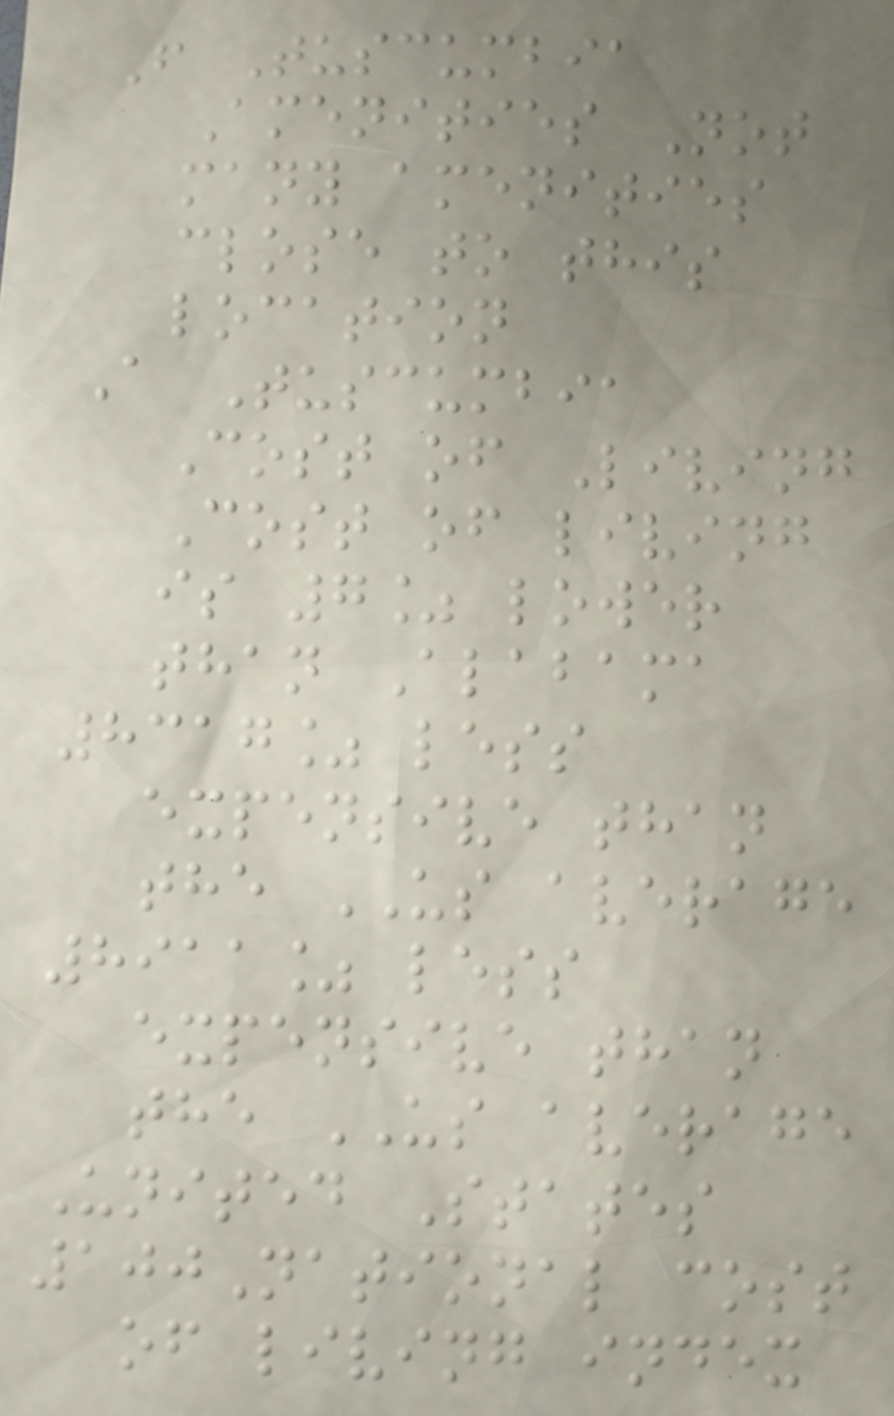F Tuscumbia
Amenities Not
many amenities
close to this
location
A Tuscumbia
Cost of Living
Cost of living
is 7% lower
than Alabama
8317% less
expensive than
the US average
8911% less
expensive than
the US average
United States
100National cost
of living index
